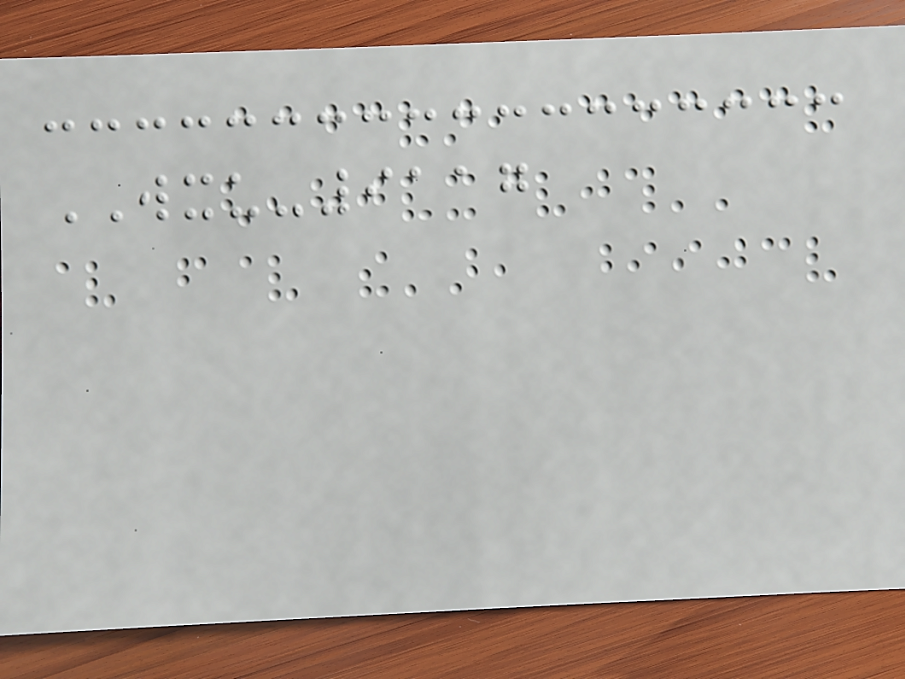WXU-9117
